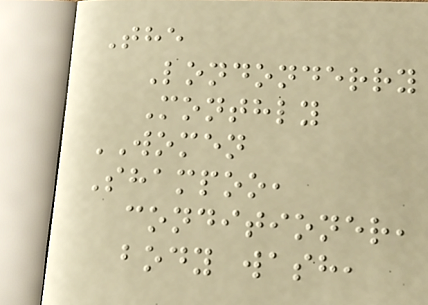The
Londonderry
Monthly
WOMEN
Shampoo,
conditioner,
body wash,
